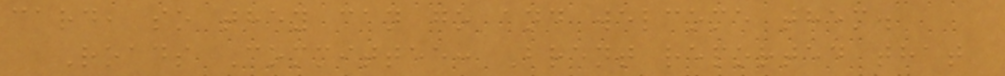card, so they can go and welcome them.
Roads Committee: Brent reported that
